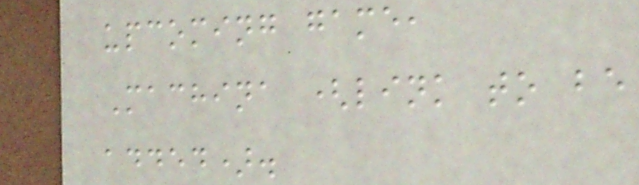upcoming game,
Machina (link to be
added).
